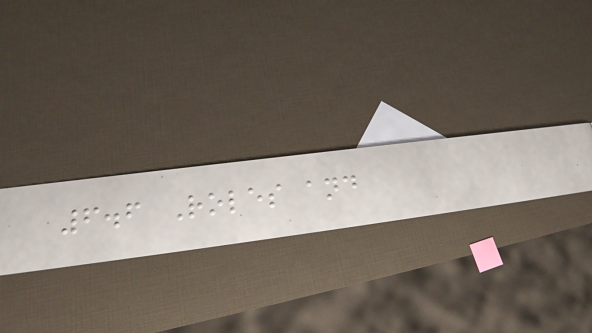6.6 Roles and
